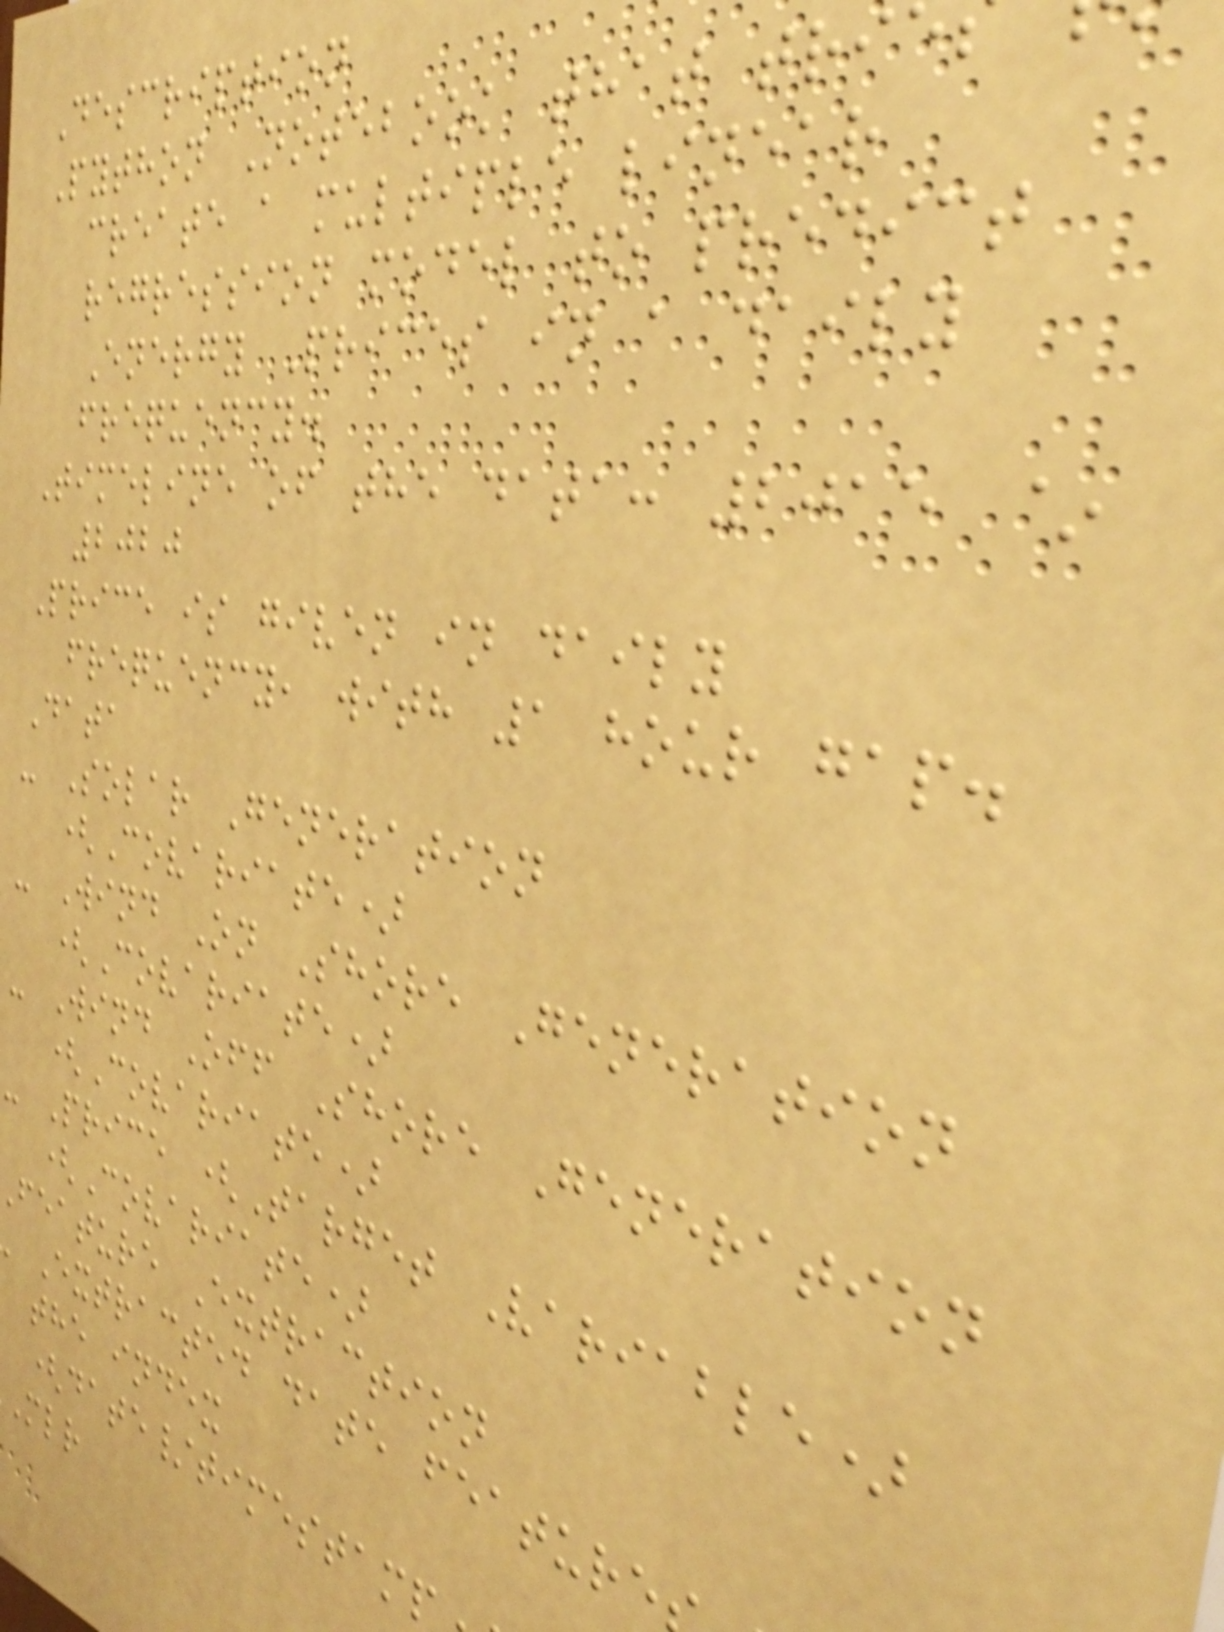Description
Python Notebook that tri
create a multiple linear
regression model to predict
Energy Prices in a daily
frequency.
Timeline of the data: 2015 ~
2020
Price is given in daily
frequency, with 1 hour gap.
Data
- Solar Generation
(Covariate)
- Wind On Shore Generation
(Covariate)
- Wind Off Shore Generation
(Covariate)
- Price (Target Variable)
(Covariate)
feature Extraction
Extracted date feature
the index
(date/timestamp
